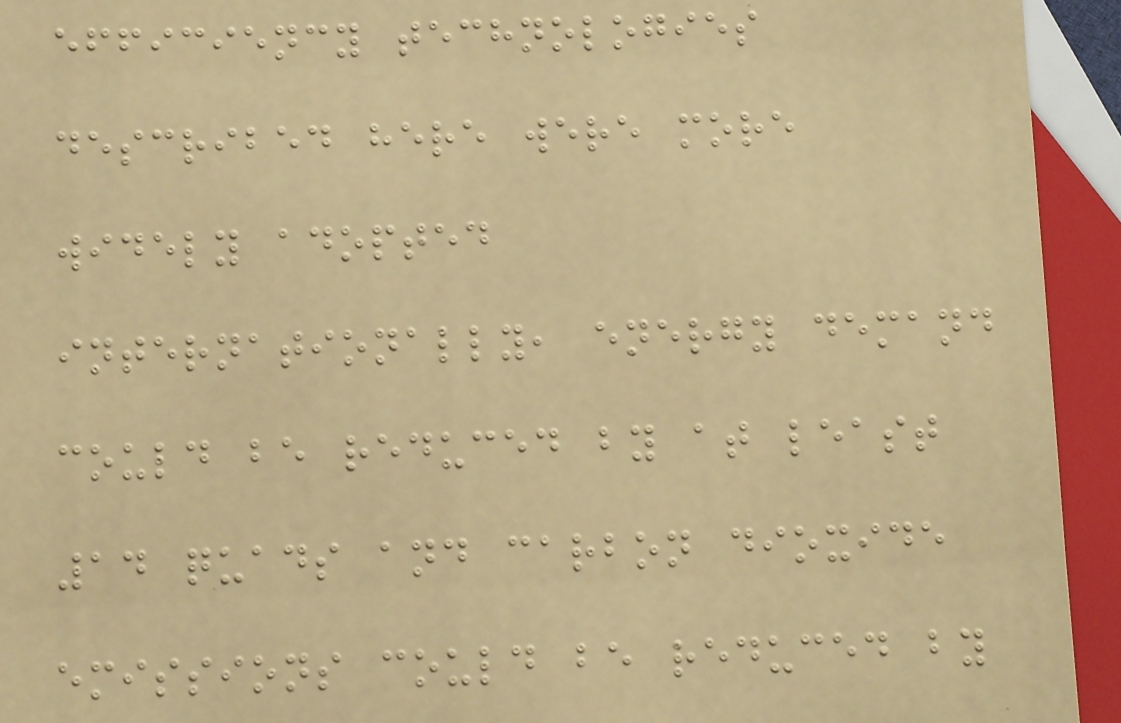efficiency technologies
described here were more
widely adopted
internationally, energy demand
could be reduced by at least
14 quads and carbon dioxide
emissions could be reduced by
